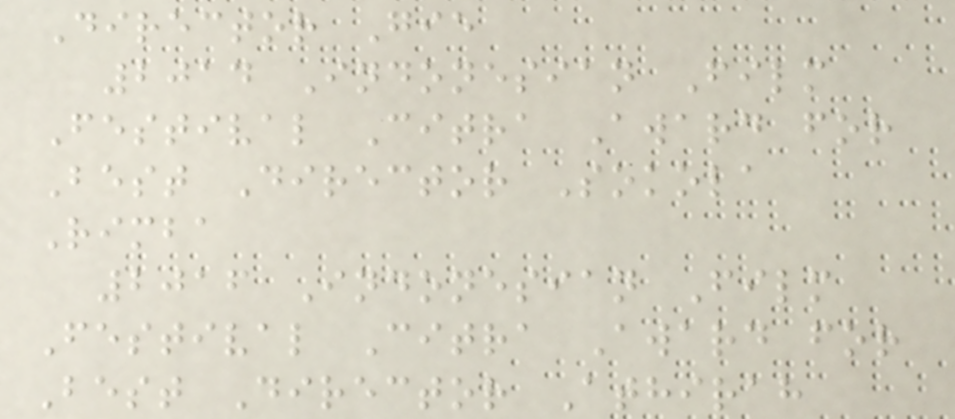Director Gie
2014 Indonesian Film
Festival Citra Award for
Best Director Sokola
Rimba
2016 Indonesian Film
Festival Citra Award for
Best Director Athirah
